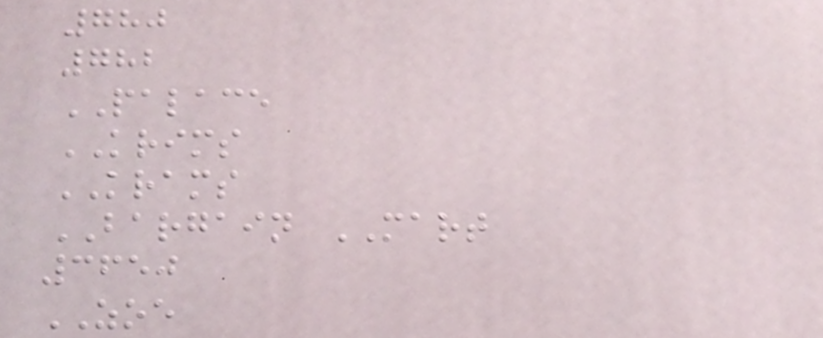780
782
PALACE
KRIMS
KRAMS
BARGAIN MART
3650
ZOE
